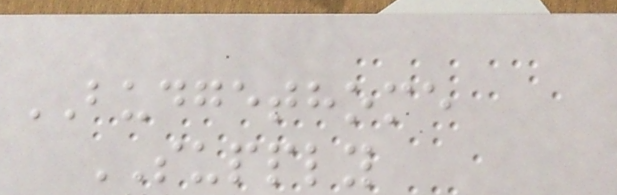BUDGETHOME
SUPPLY
